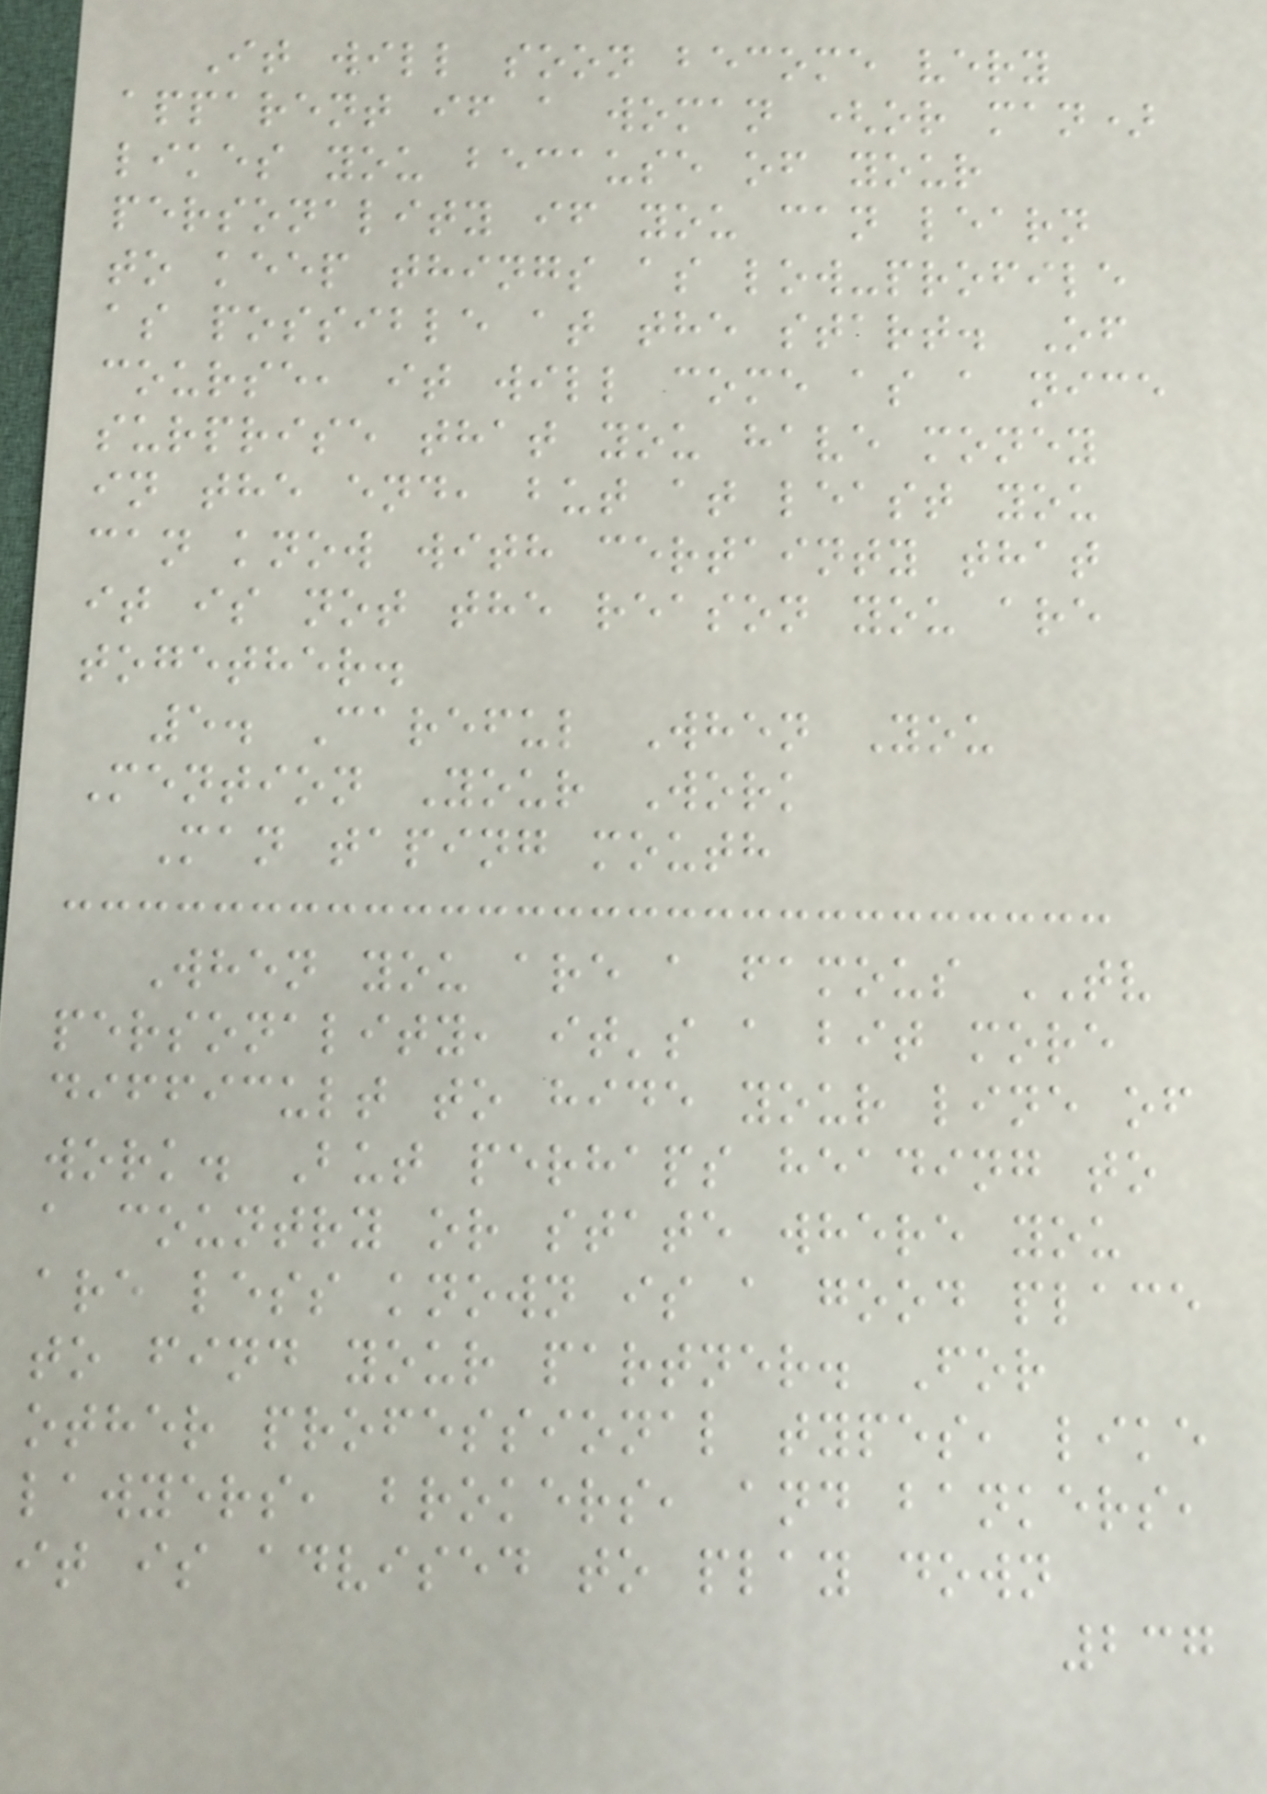It will soon become very
apparent if a woman (or man)
likes you because of your
personality if you can learn
to keep things as low-profile
as possible at the start. Of
course, it will come as a nice
surprise that you have money
in the end, but at least you
can know with certainty that
it is not the reason you are
together.
5. Careful When You
Mention Your Work
Man taping mouth
When you are a famous TV
personality, it's a bit more
difficult to hide your line of
work. But perhaps heading to
a country or state where you
are less known is a good place
to find your partner. For
other professional types, like
lawyers, brokers, and bankers,
it is advised to play down
237
